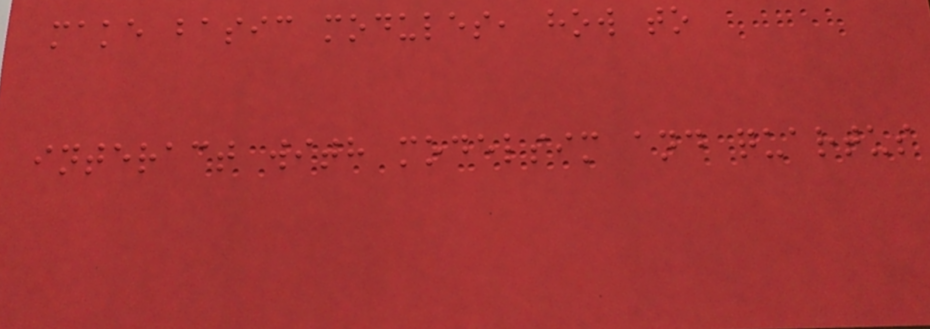make basic modules, how to
interact with modelsim and quartus
